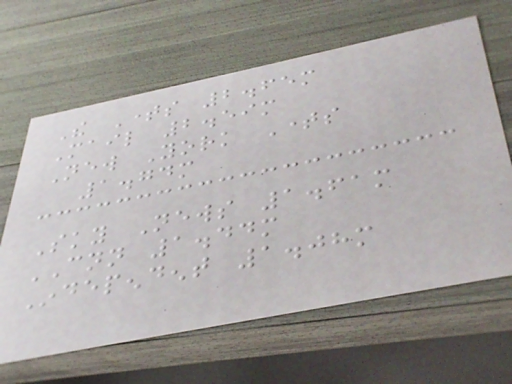The Times 2.65m
Mail 2.59m
New York Times
1.74m
Sky News 1.61m
CNN 1.44m
Independent 1.08m
